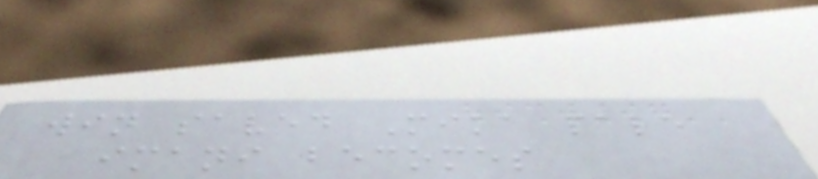win saved Mika pale
imani becomes
